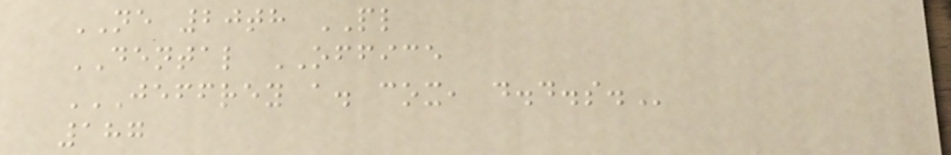NE 20th PL
DENTAL OFFICE
JEFFREY A. COX, D.D.S.
187
